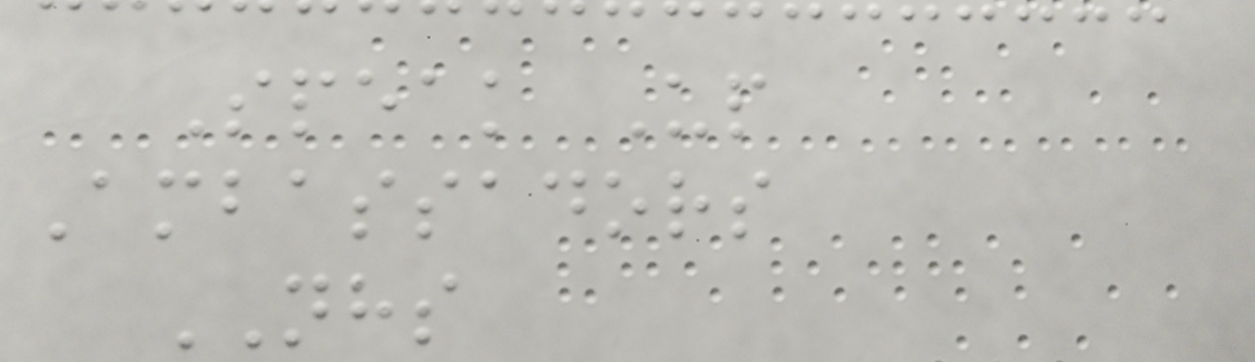Speak Up
Ambassadors
NHS
